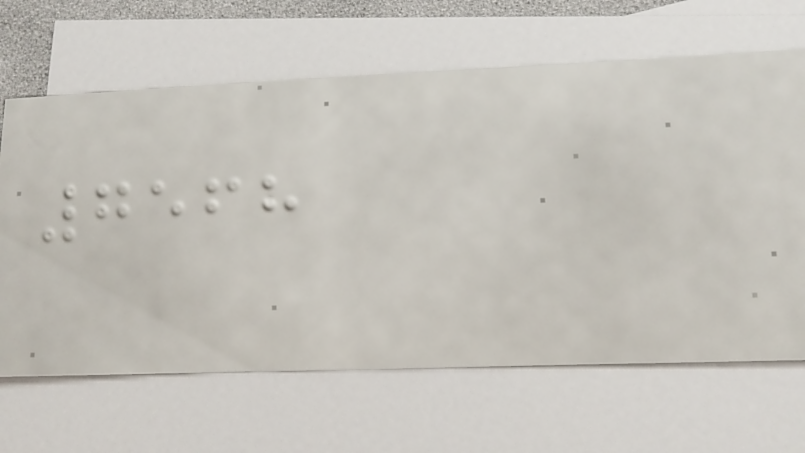7568
